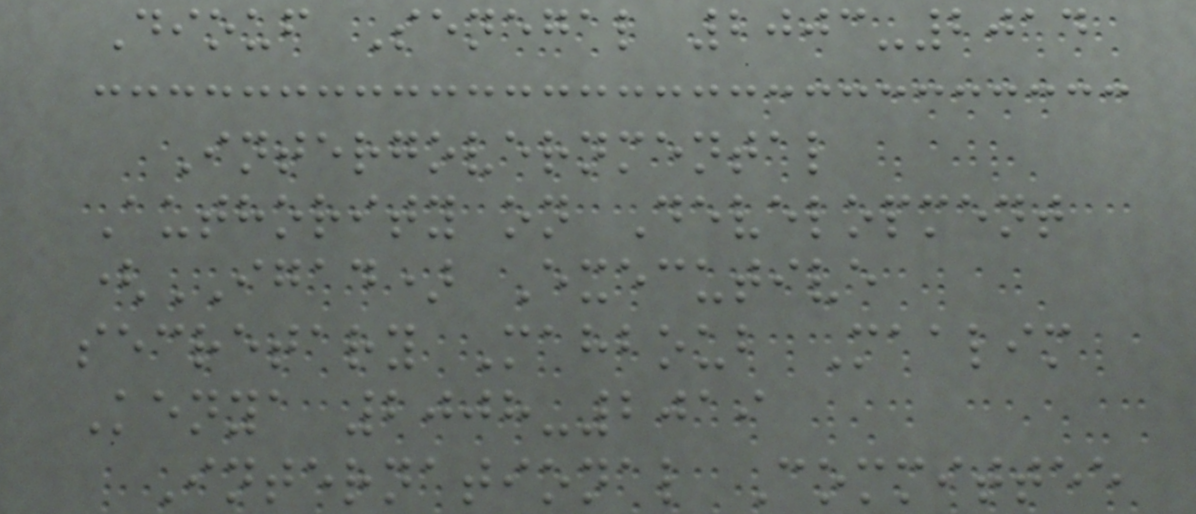Diouf Senegal 2003-2014
Intergovernmental
Authority on Development
(IGAD) Executive
secretary Mahboub Maalim
Kenya 2008-2019
International Committee
